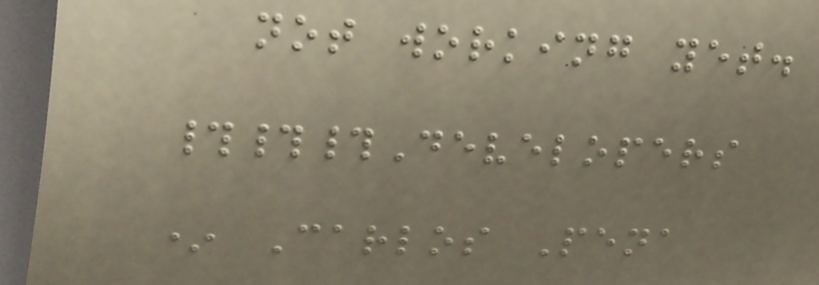not working yet.
###Developers
* Carlos Pena
